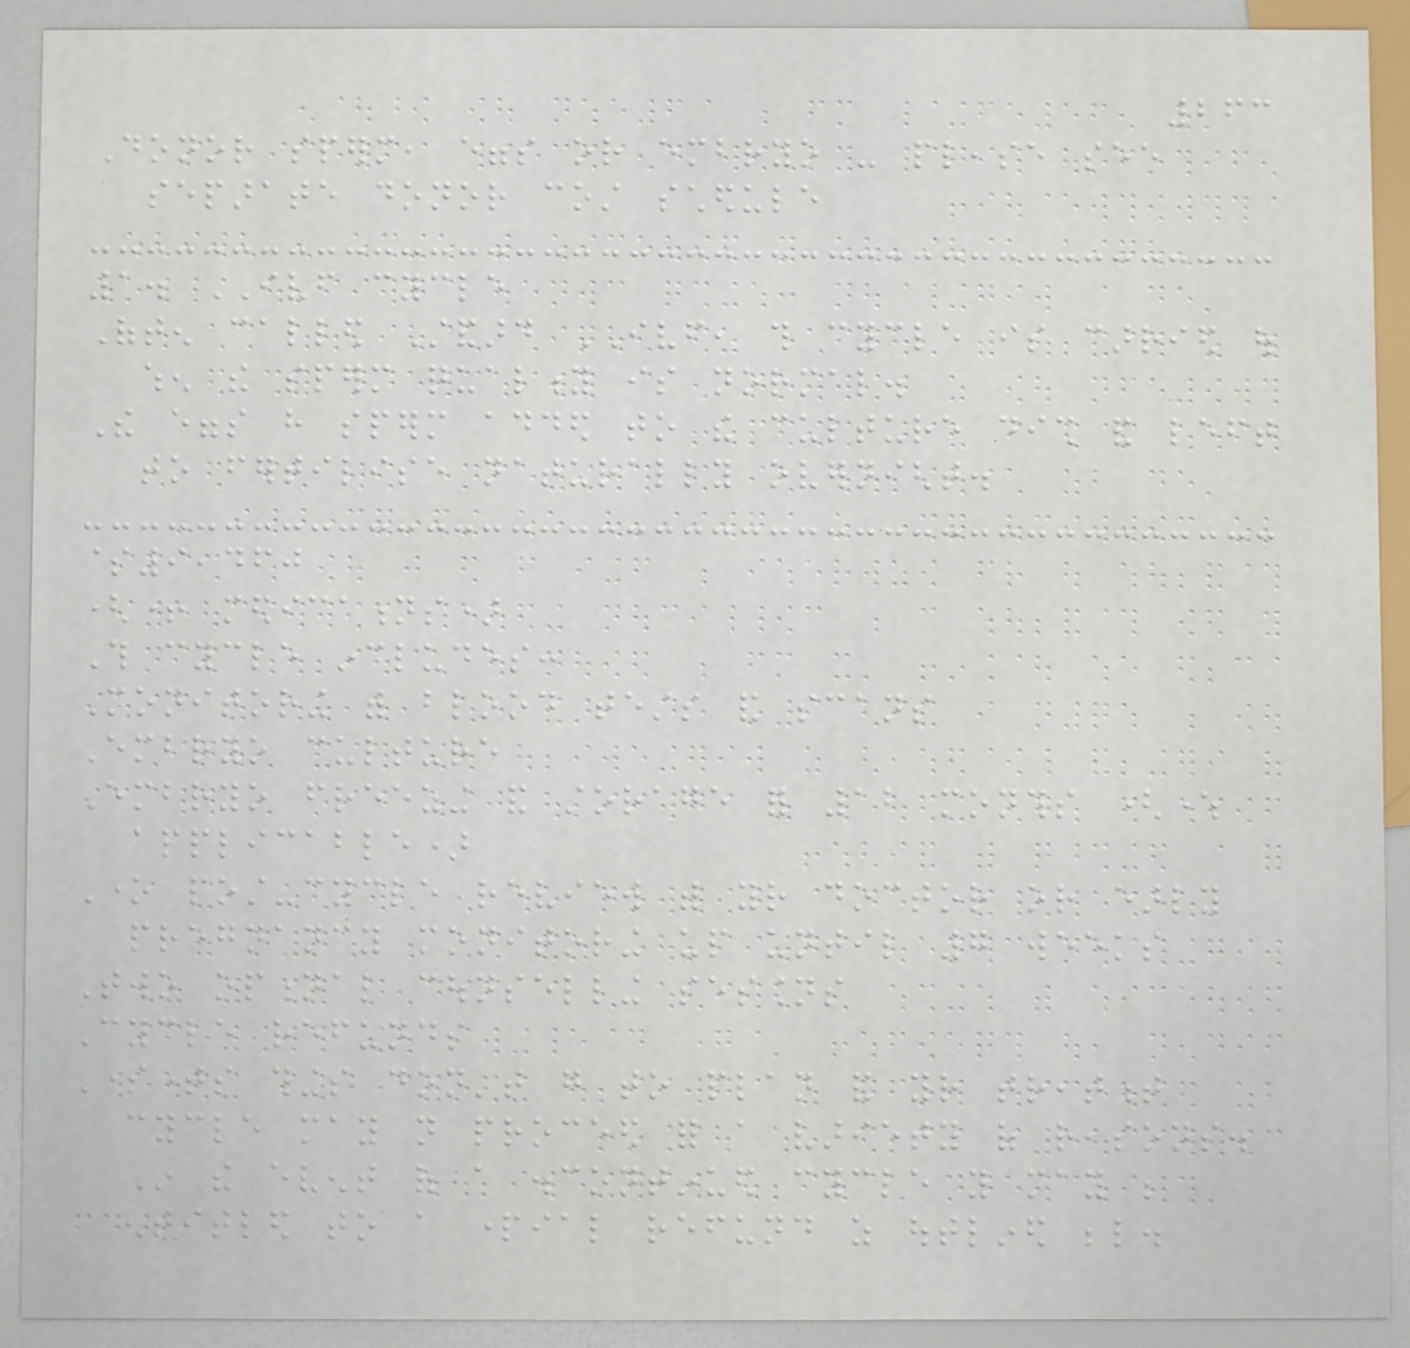263
Donor sperm, eggs or embryo - please see
separate donor cost schedule
1. IVF cycle
Often called Standard IVF, this cycle is carried out
when the sperm quality is normal.
The eggs have sperm added to the culture dish and left
to fertilise naturally overnight.
$9,460
(+ medications)
This cycle includes:
Monitoring with blood tests and scans
Embryo culture
Embryo freezing and storage for 12 months (where
applicable)
One post-cycle review with your doctor or early
pregnancy monitoring up until 7 weeks
Two optional counselling sessions
Cycle refunds
Sometimes things don't go to plan and your treatment
cycle may not proceed for a variety of reasons.
In the event of a discontinued cycle you may be
entitled to a partial refund as outlined below.
